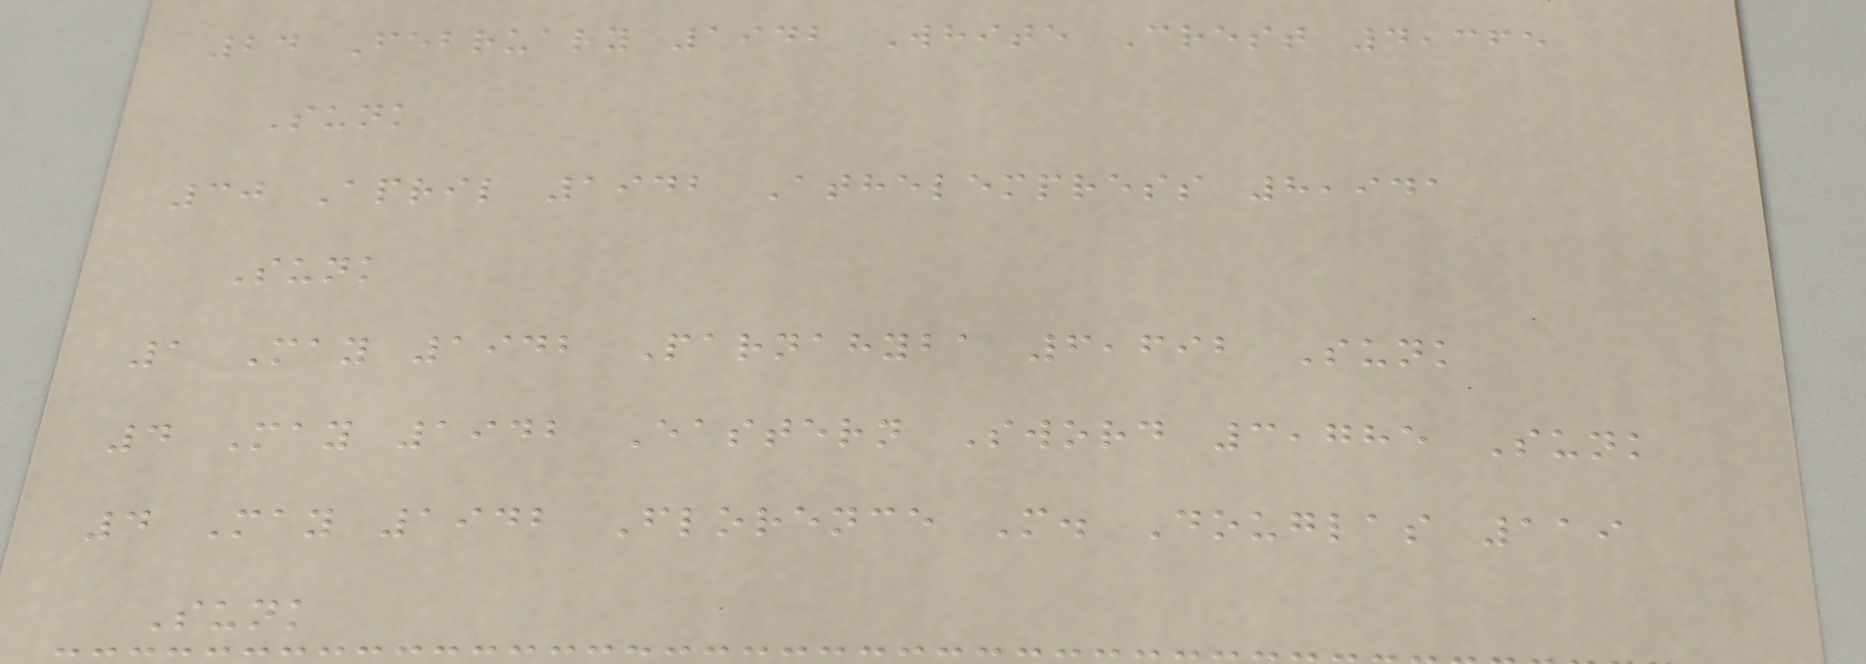24 February 1942 White Crest 4,365
Sunk
30 April 1942 Athelempress 8,941
Sunk
1 May 1942 Parnahyba 6,692 Sunk
4 May 1942 Eastern Sword 3,785 Sunk
4 May 1942 Florence M. Douglas 119
Sunk
